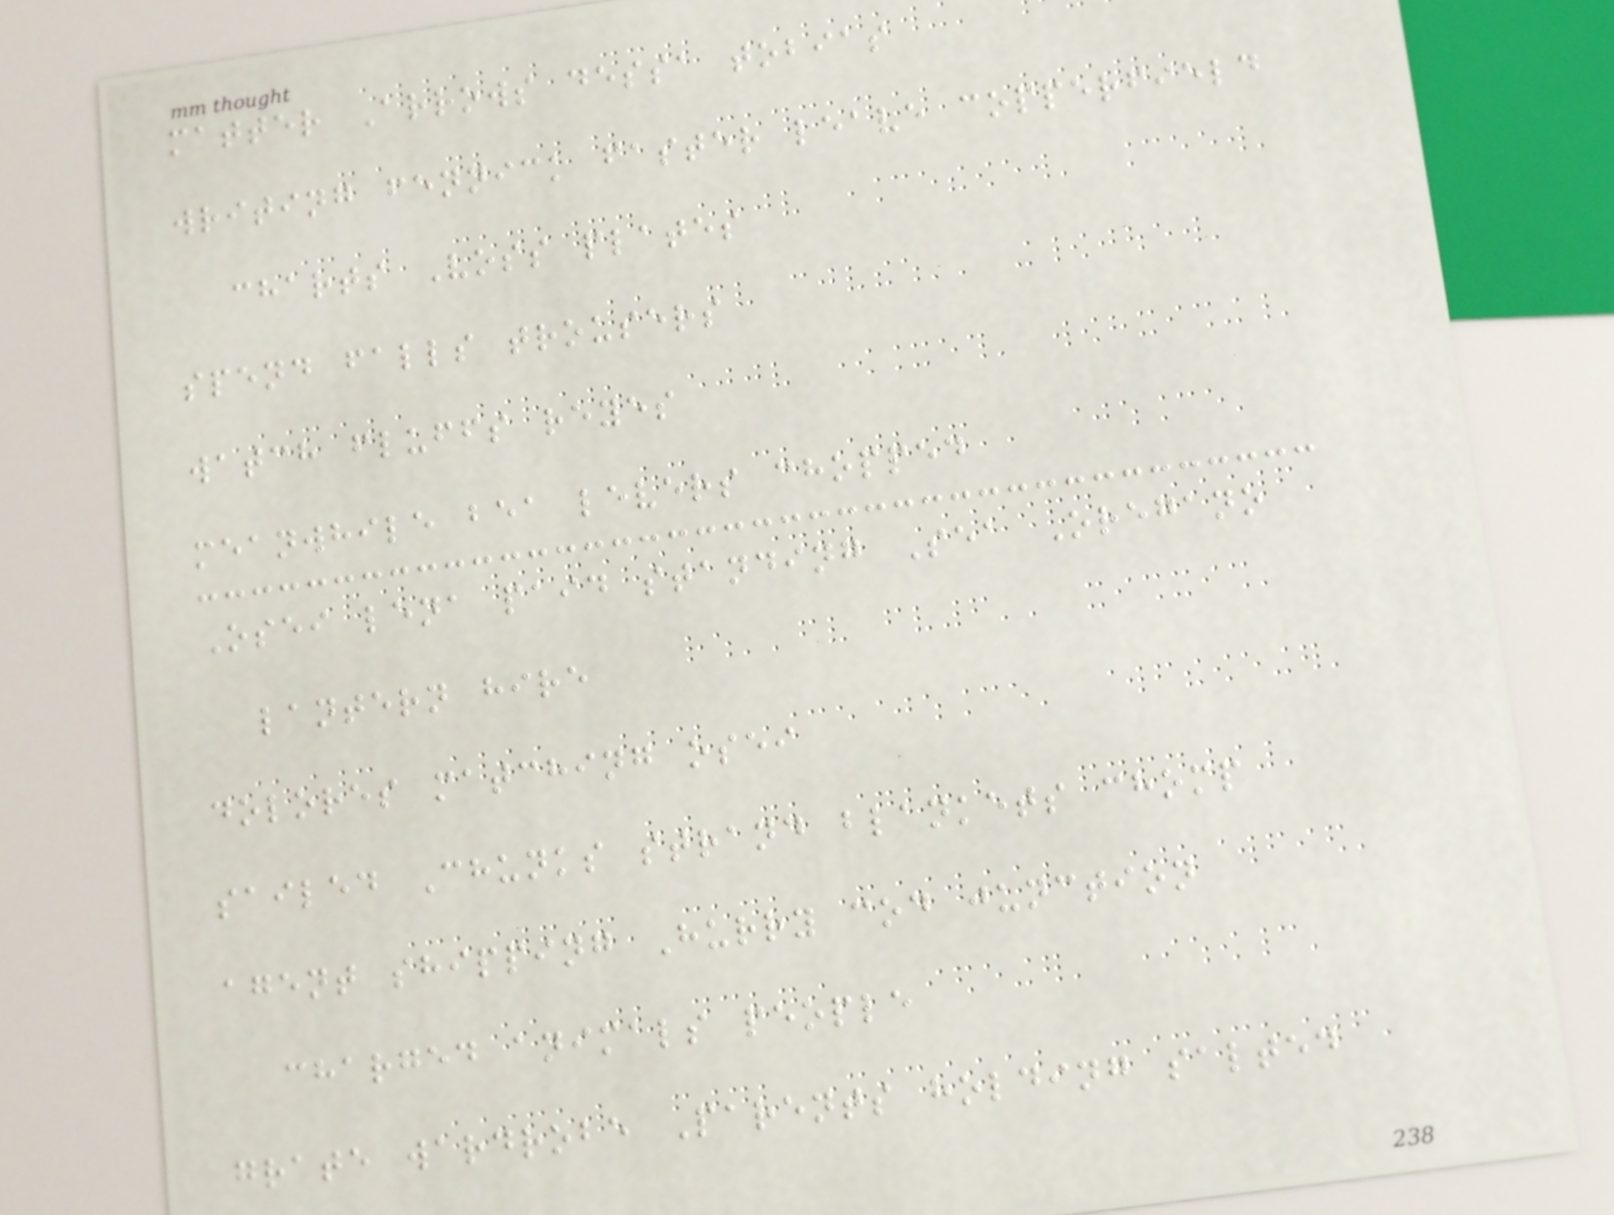matter Arrows dessa tobias
writing fennick faster leave copperfield
charts Voss plates
spend falls trousers
watch fluffs reyes
meanwhile bea levers chopped
Osei lena paid standing Sea Oregano
lantern hire
dolores matching osei
sailed Chunks strand blankets chomp
agent shipping Hurry cod junction
charged animals people
grate wardrobe Parents holding salted
